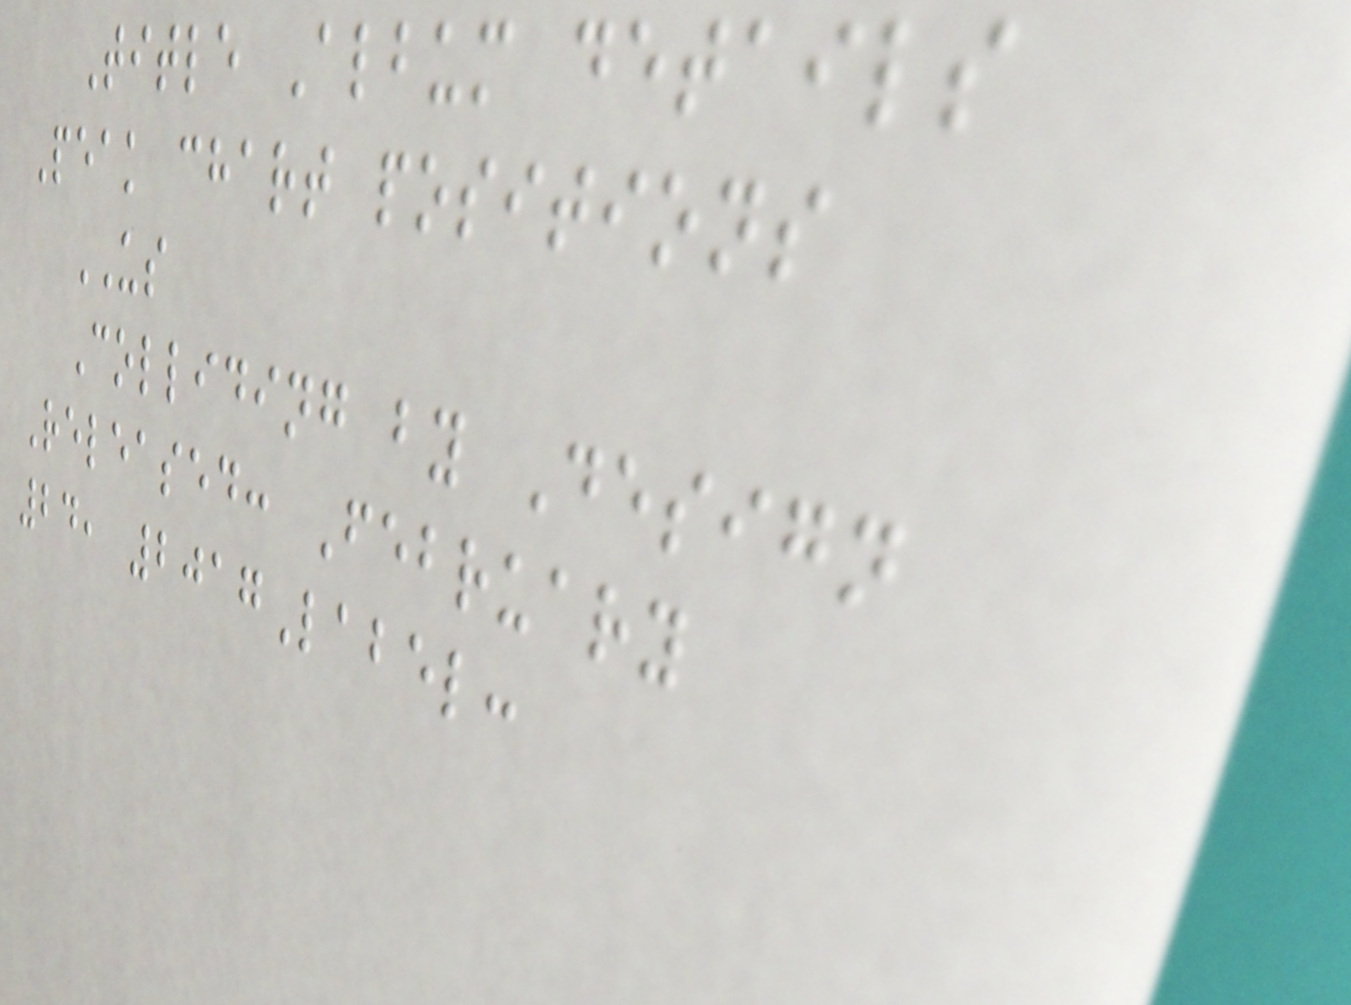Title Album details
Peak chart positions
US
Colliding by Design
Released: February
24, 2017Label:
